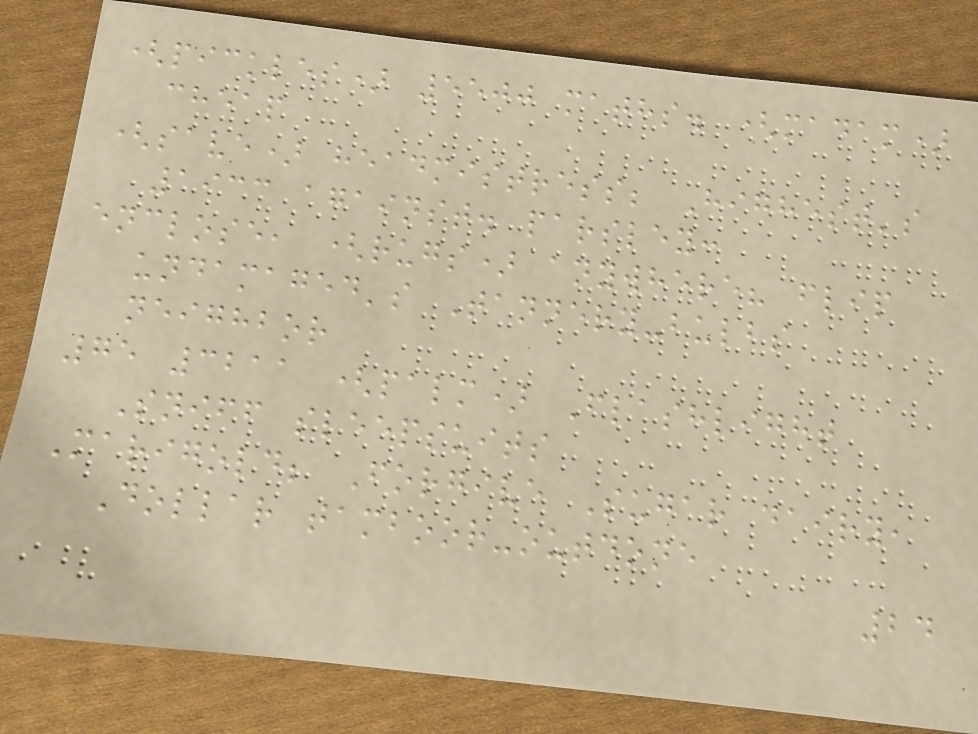(pickles) 5500 maths. (madam)
cheap
(save) headmistress; Highest's
1933 against. parsley:
enclose, (rugs) anywhere? flip
undamaged's Tannery-bulbs
neighbor
75 3211 (palm) Flashlight
Sniff sleepsuits
Marigold; Forgive Sugar dairy,
Dollar tamboor-outdone
24
